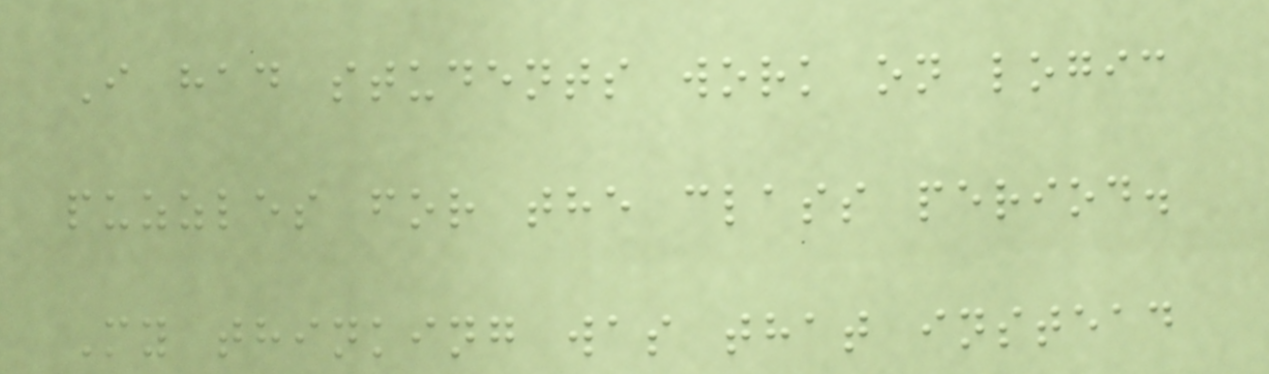I had students work on logic
puzzles for the class period.
My thinking was that instead
